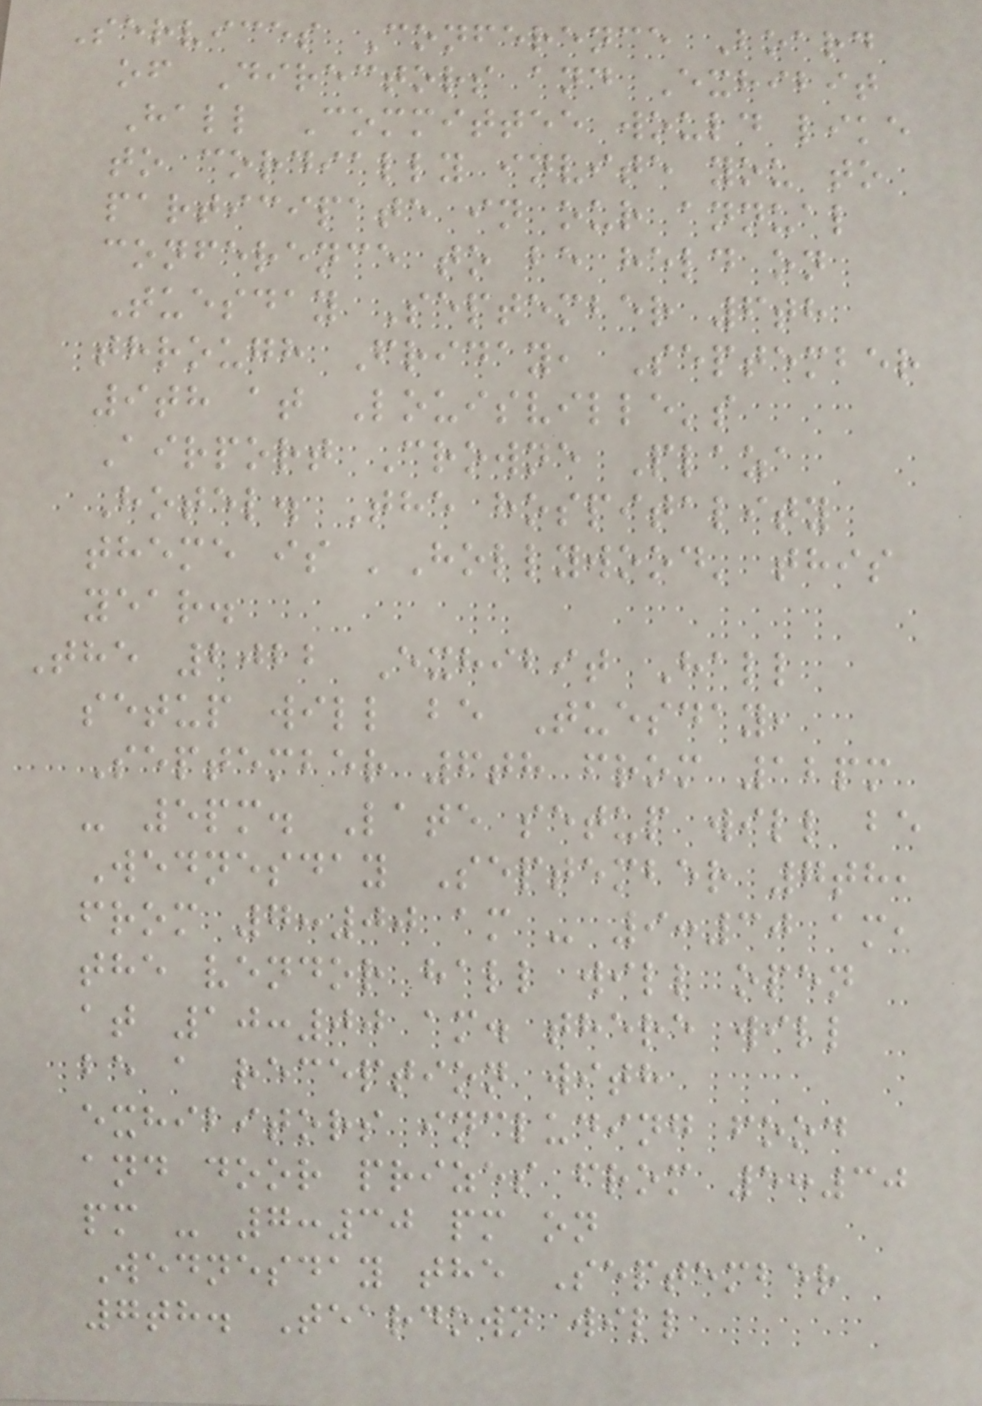Services Conference Board
of Directors and Exhibit
Hall Committee would like
to cordially invite you to
participate in our annual
conference to be held on
Tuesday September 6th
through Friday, September
9th at Louisville's
Airport Crowne Plaza
Hotel. The hospitality
theme is 'Hollywood' this
year.
The 2022 Exhibit Hall
setup will be Tuesday,
September 6th from 12pm
- 5pm. Late setup will be
Wednesday September 7th,
from 7:00 am - 9:30 am,
the vendor hall will open
at 10:00 am. there will
be a reception with
exhibitors including food
and door prizes from 5:30
pm - 7:30 pm on
Wednesday the September
7th. Teardown will
